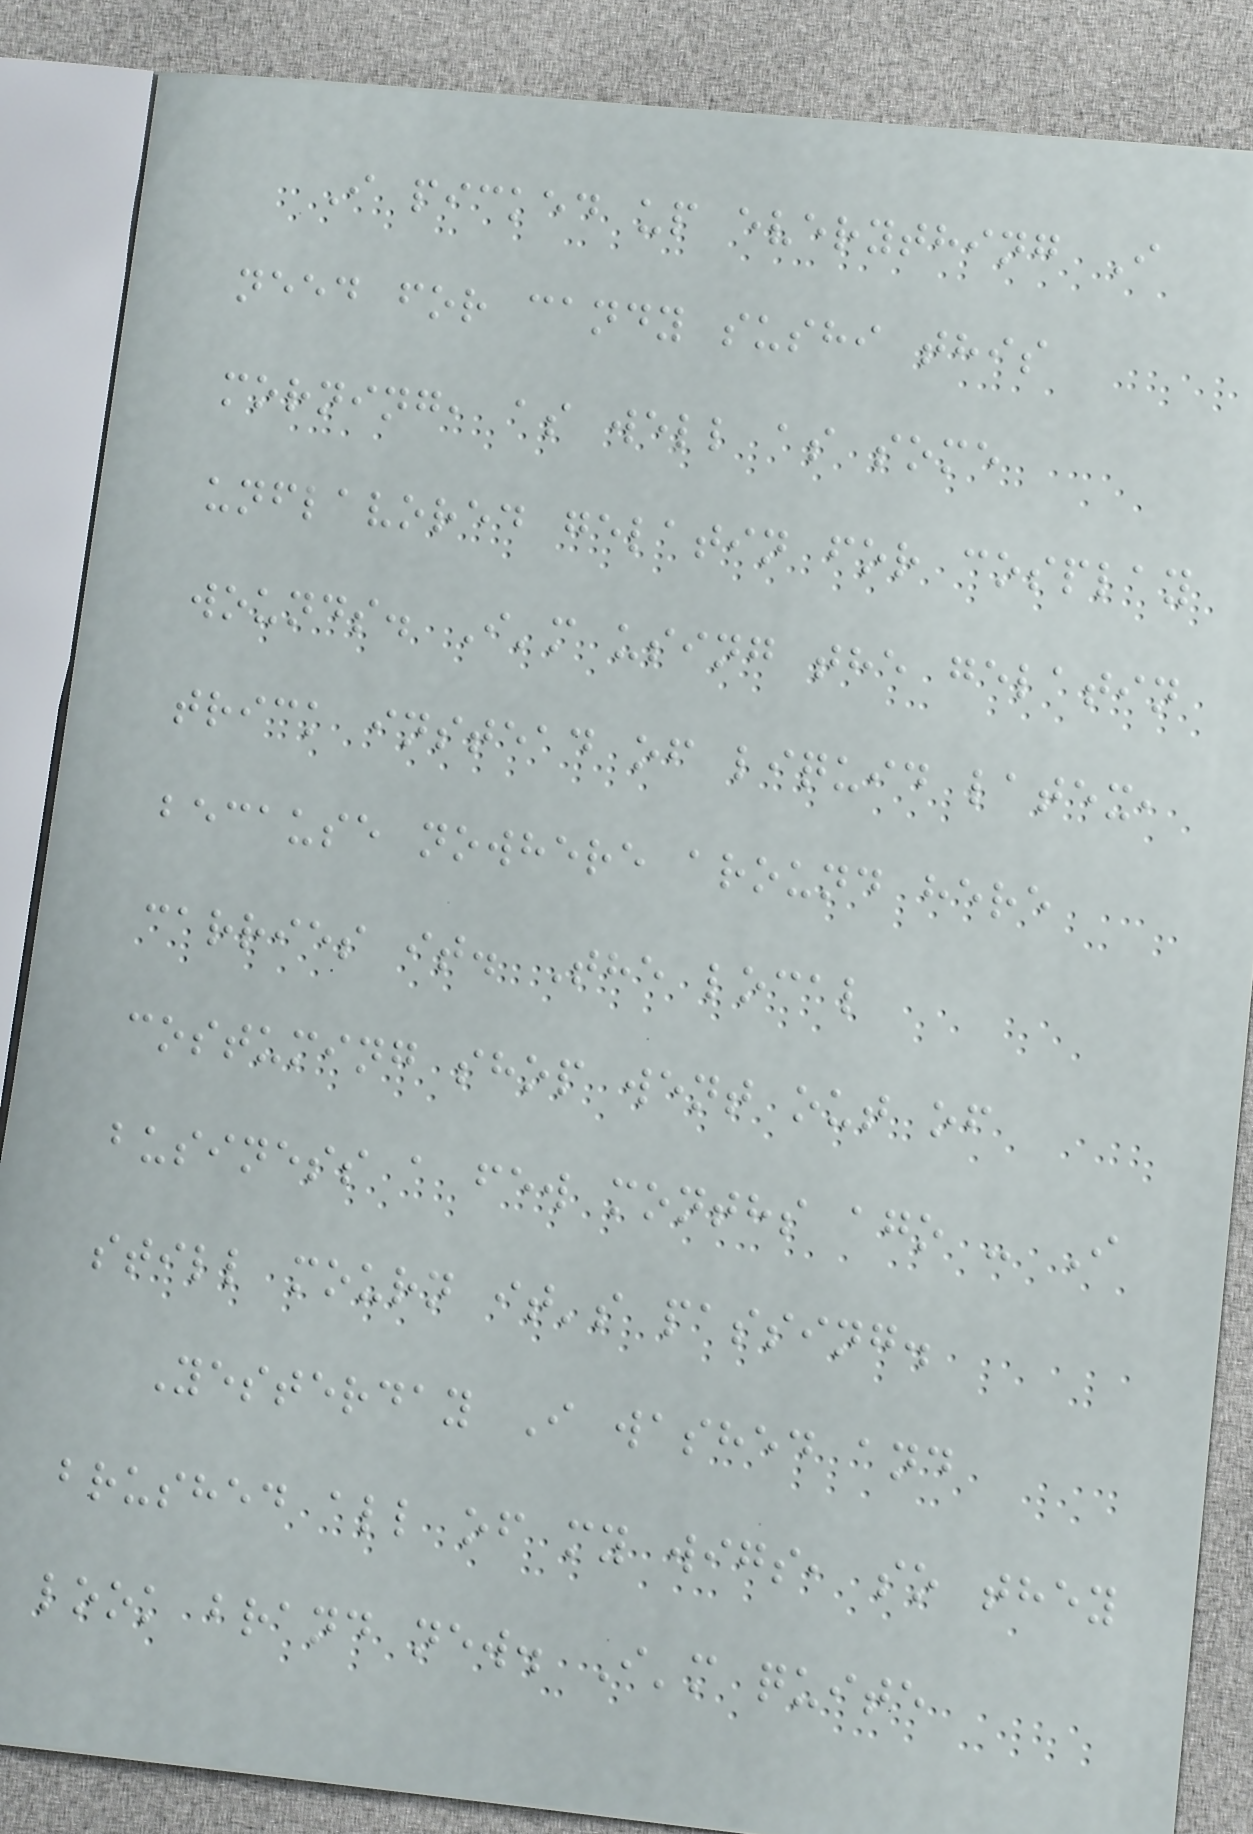I picked up everything I
need for candy sushi this
morning, as well as some
unflavored gelatin for cosplay
wounds. I'm using the gelatin
trick instead of liquid latex,
because nowhere around here
carries it. The local
costuming shop went out of
business a few months ago - I
still mourn it's passing.
Yesterday I washed and
brushed all of my wigs, so they
look brand new. I'm quite
